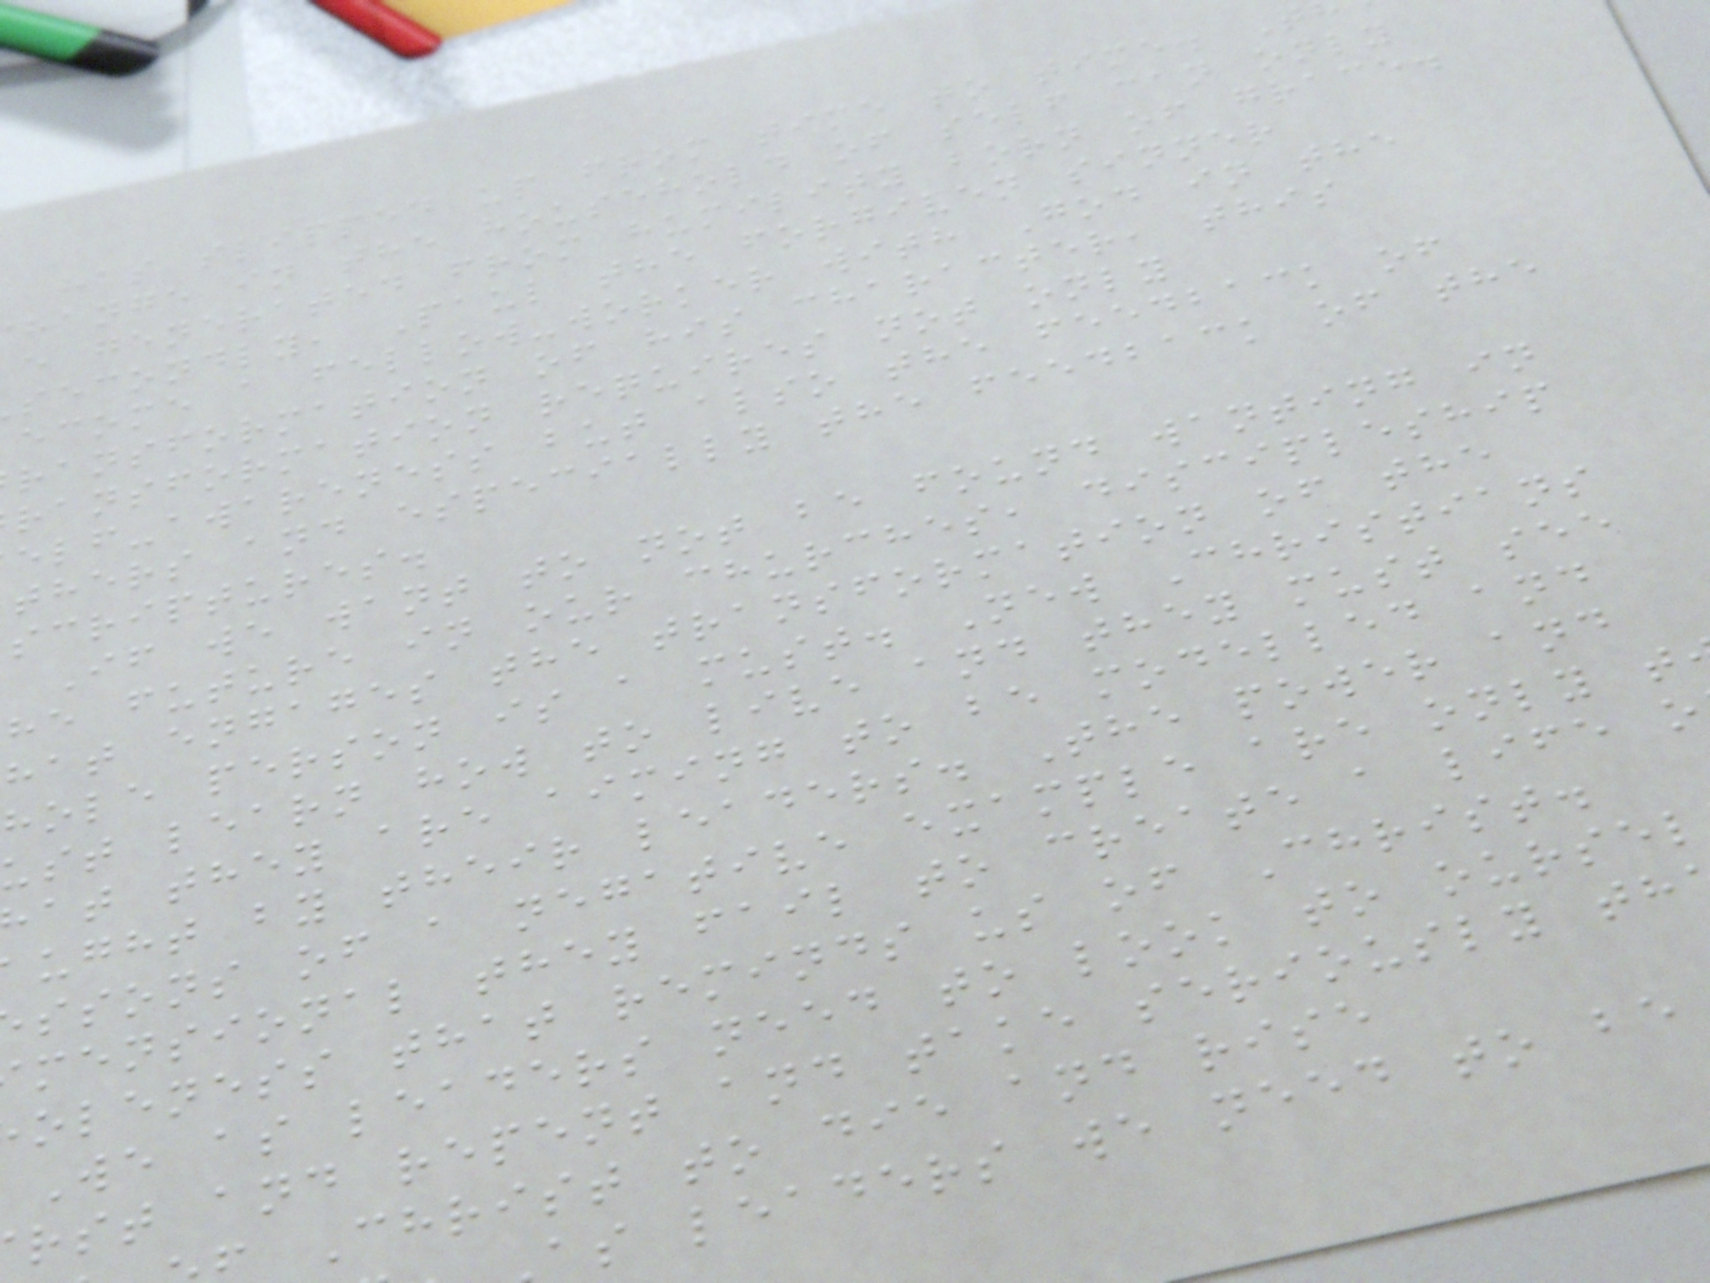has slipped up from time to time. T
hange in the household of self can only
e generated from humility born of grace.
secondly, Paul the forgiven sinner
ecome a fellow-worker with God in the
ransformation of his character, this
ransformation requires not only
elf-awareness but also the feedback of
thers and especially the feedback of the
scriptures.
If we want to not be found wanting in
he future in our churches, discipleship
hat engages the transformation of the
hole person is a must. New Christians
ust learn how to live and they must see
at they are aiming to be modelled and
ught by their leaders. The power and
ssons of a negative example are only t
mensional they fail to create a life o
oleness that reminds us of Christ.
We as leaders need to look to oursel
rst and repent and take seriously th
Christ to die and rise
as leaders we need to be
